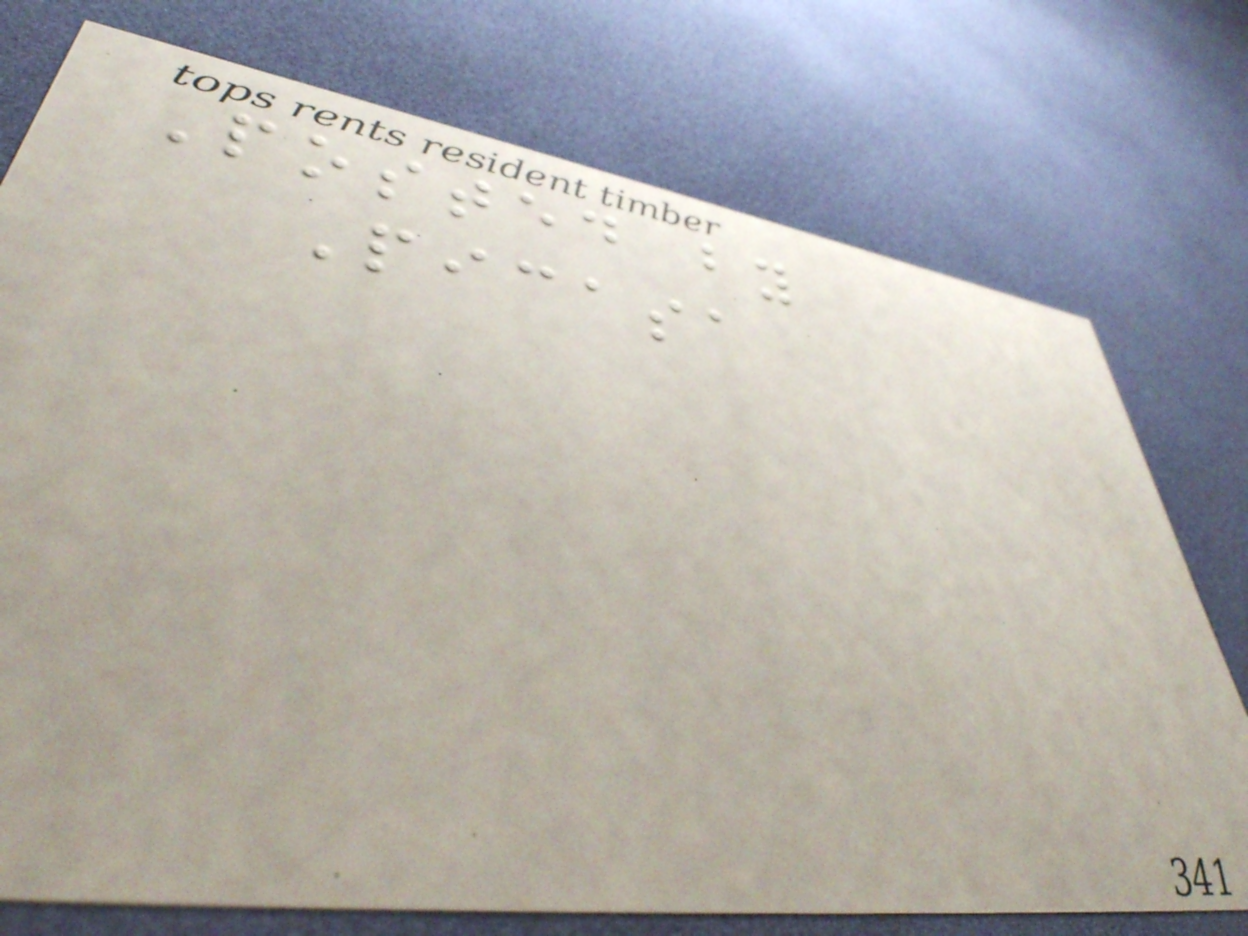Posted by
Picasa
